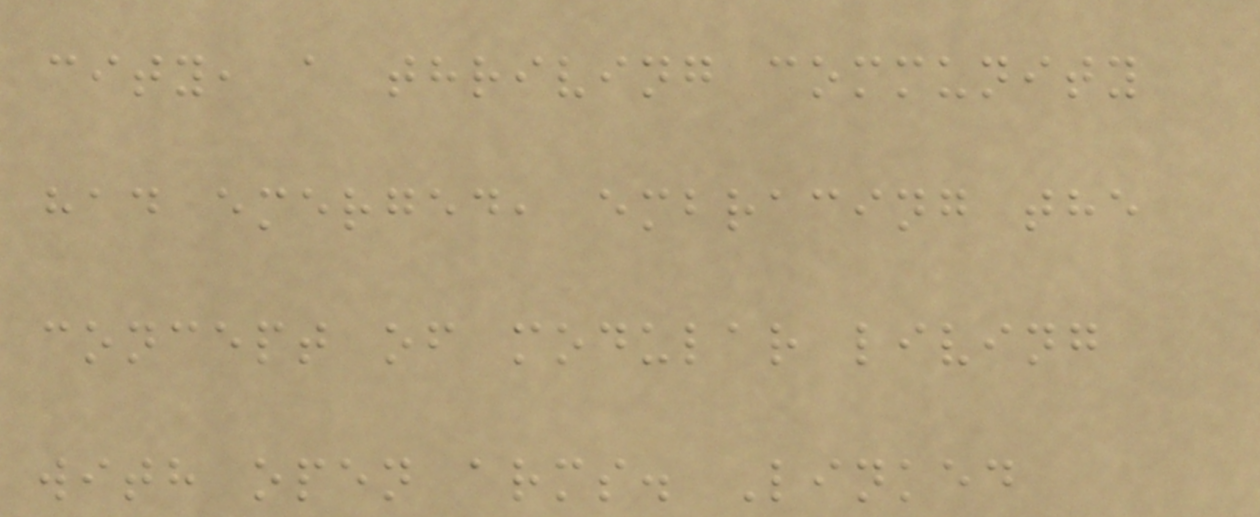city, a thriving community
had emerged, embracing the
concept of modular living
with open arms. Linked
